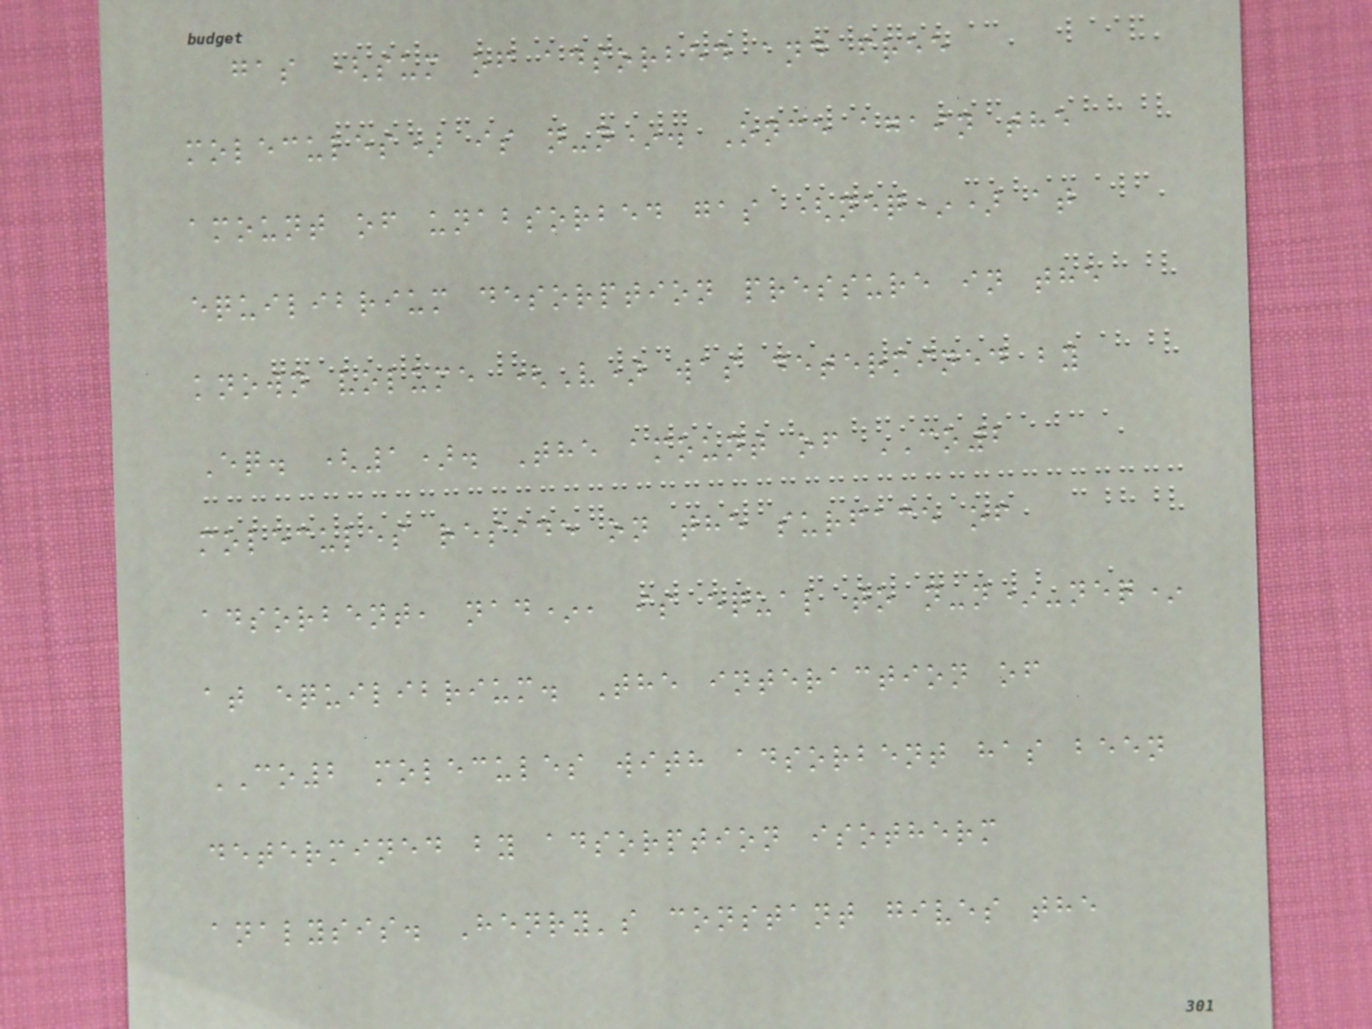gas (sum of adsorbed and free
molecules) is n-n*. Once again the
amount of unabsorbed gas (neq*) at
equilibrium desorption pressure in the
known volume (V) was determined by
Eq. (1). The amount of CO2
molecules reside on the surface of
adsorbent, nad*, is equal to n-n*-neq*
at equilibrium. The interaction of
CO2 molecules with adsorbent has been
determined by adsorption isotherm
analysis. Henry's constant gives the
